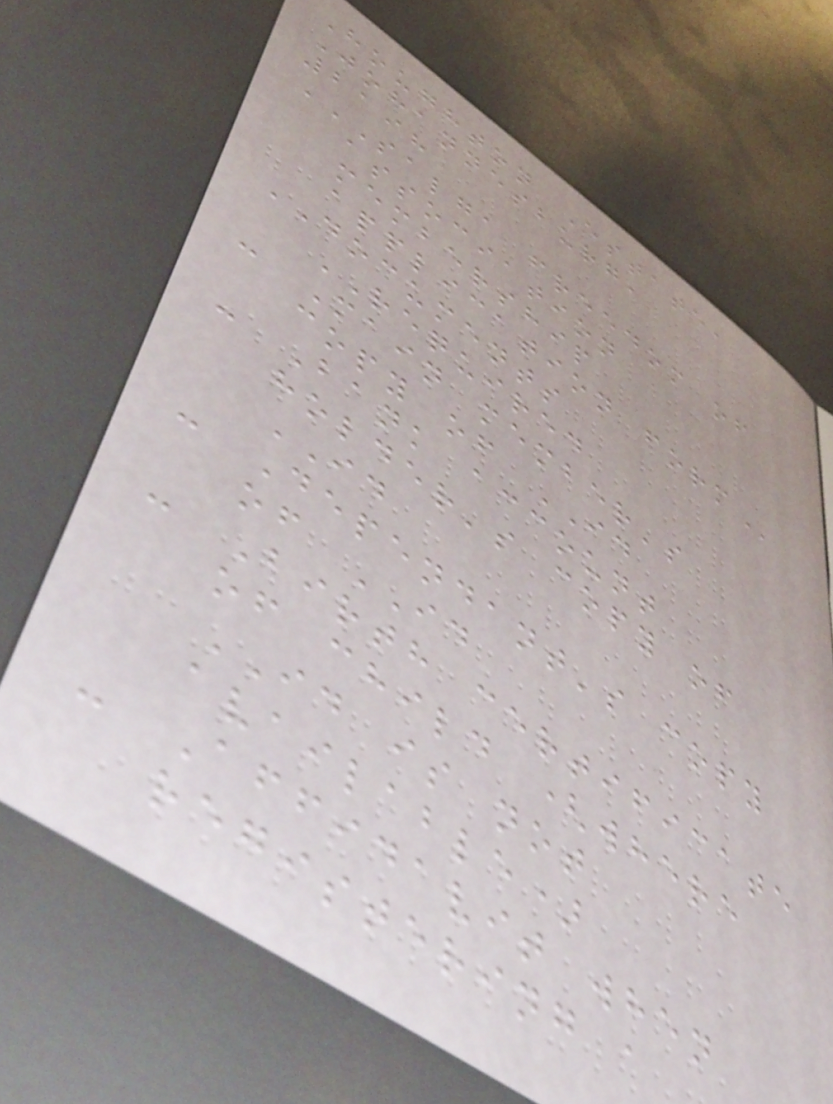Houghton Estate,
Johannesburg,
2198
SALGA FREEDOM OF
ASSOCIATION
MEMBERSHIP
APPLICATION FORM
DOCUMENTS
REQUIRED
- Main member's
copy of ID
- Bank account
holder's copy of
ID
- Dependant's copy
of ID
- Birth certificate
of child (where
ID is not
available)
- Affidavit when
registering a
